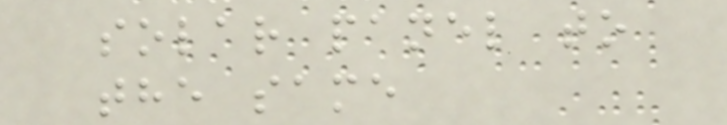solar panel to
the same
